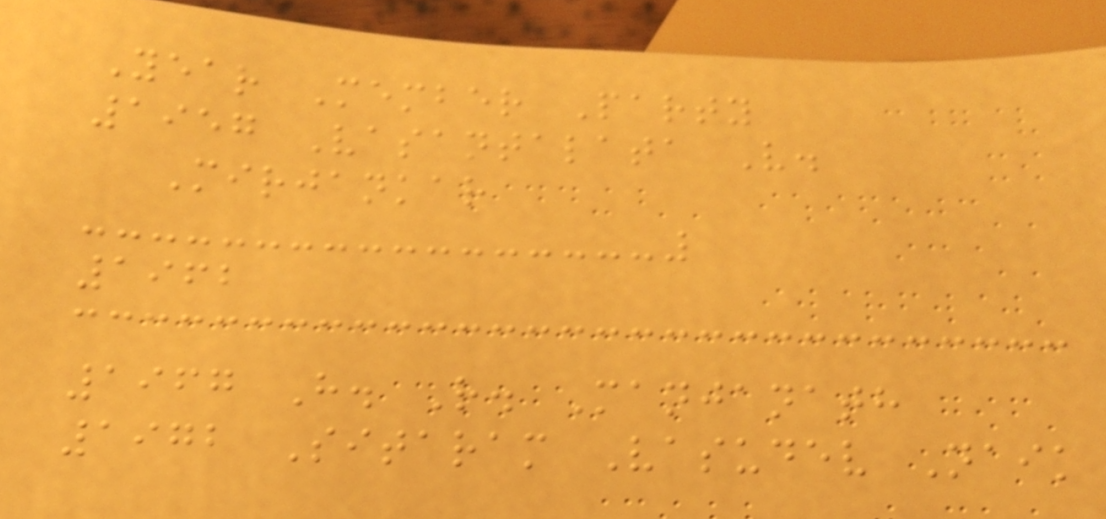Year Member Party
1957 Vasantalata V.
Mirjankar
1962
1967 H. R. Manjanath
1972 Sitaram Vasudev Naik
